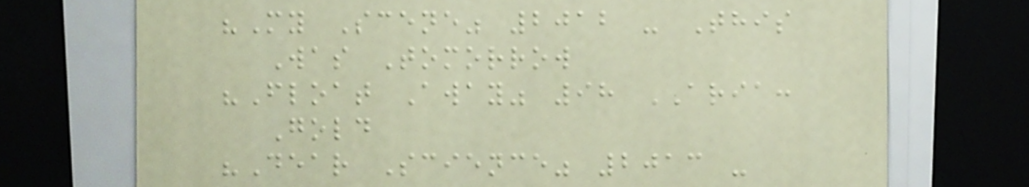"My Scene" 2012 - This
Was Tomorrow
"Float Away" 98 ARIA:
Gold
"Dear Science" 2013 -
